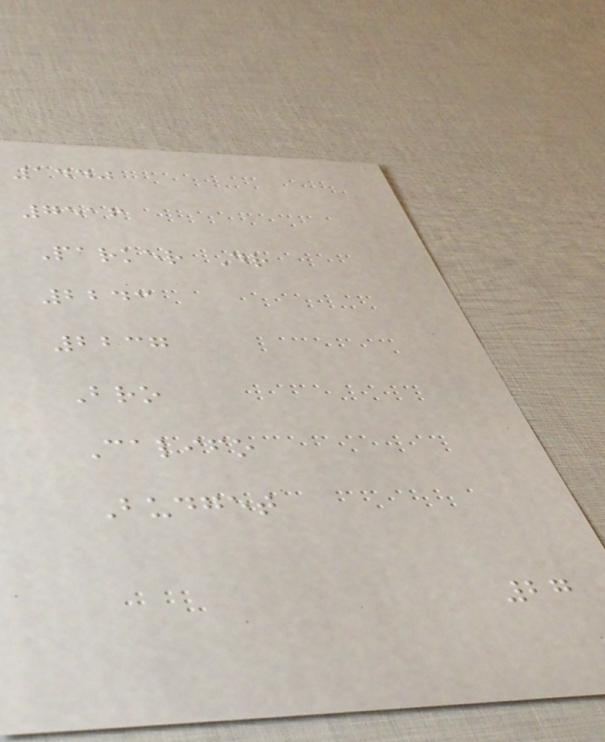1440
7516
Parker Dr
2243
2237
Bro
Califo
Budget
27
